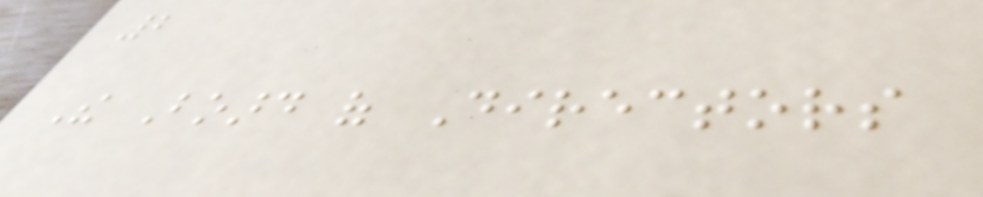2
The Board of Directors
